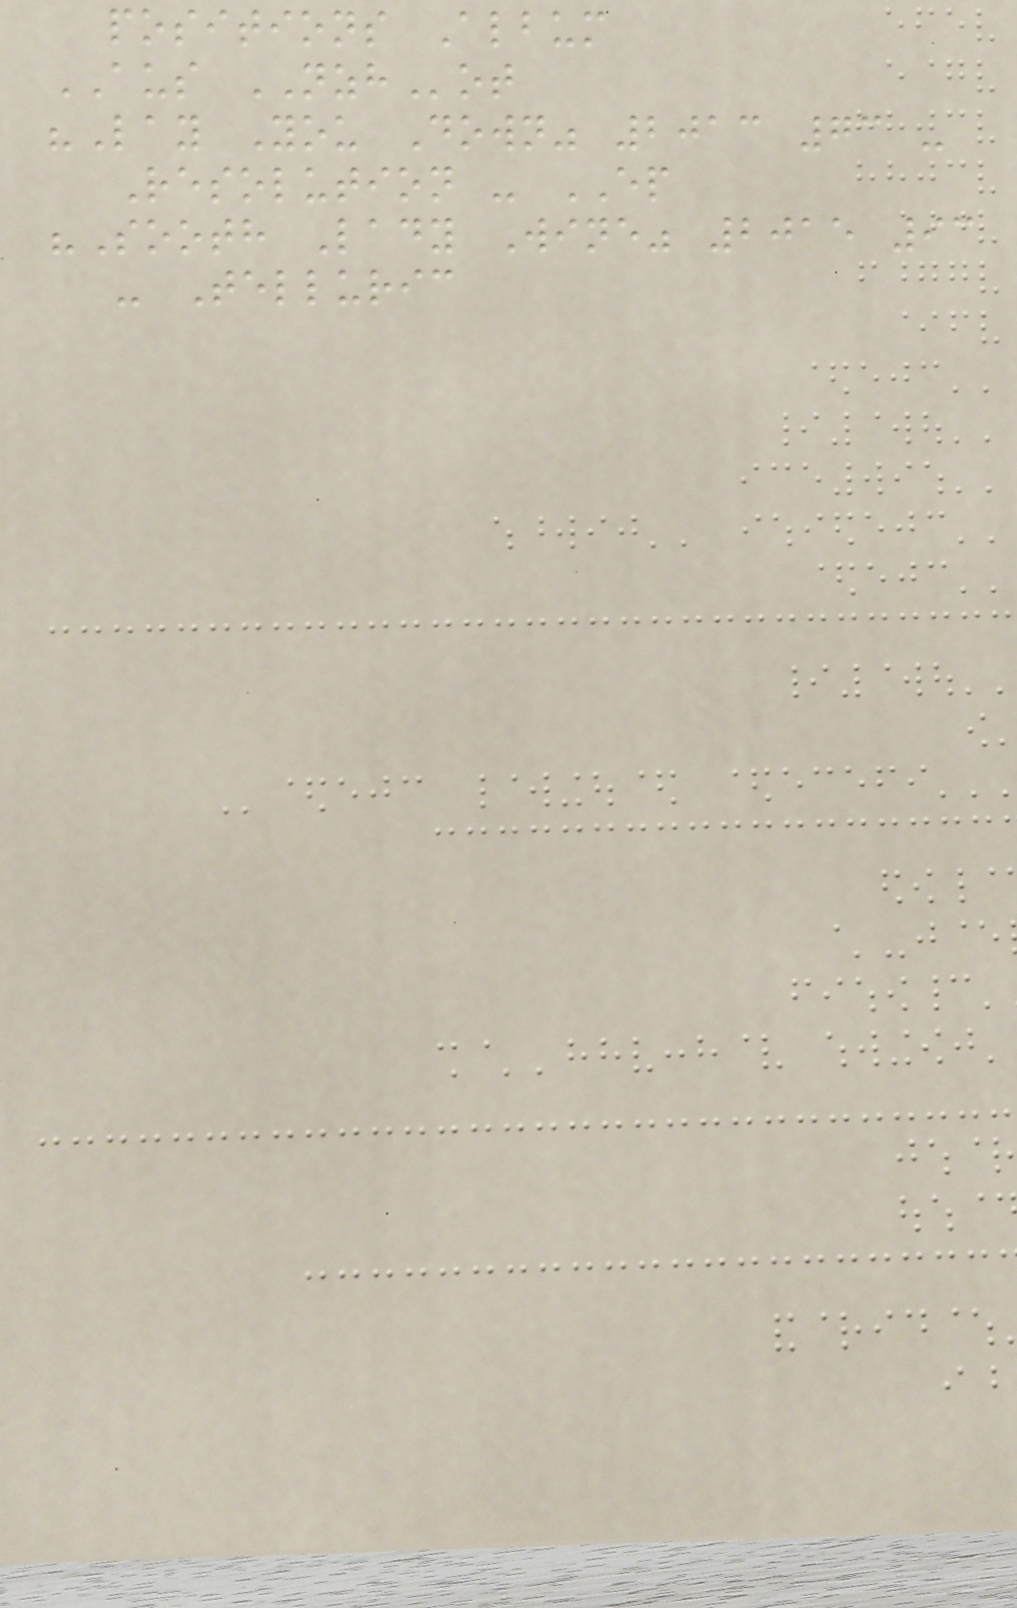positions Album
AUS NZHot
"Lay You Down" 2013 73 -
Resolution - EP
"Sooth Lady Wine" 2015 93
- Telluric
